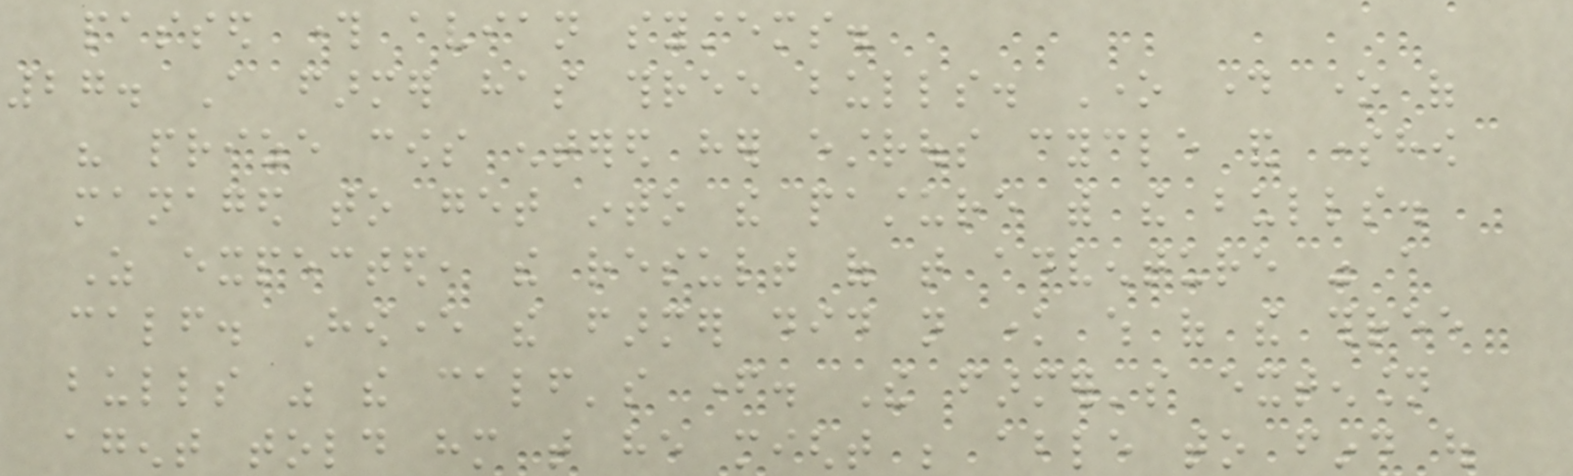passed through avian systems.
27. A farmer has three bulls. One day one of
his prize cows entered her estrous cycle and somehow
managed to get into the pasture with the bulls.
As expected, the result of that adventure was a
calf. However the farmer did not know which of the three
bulls was the calf's father. The farmer's extension
agent told him that he might be able to find out
